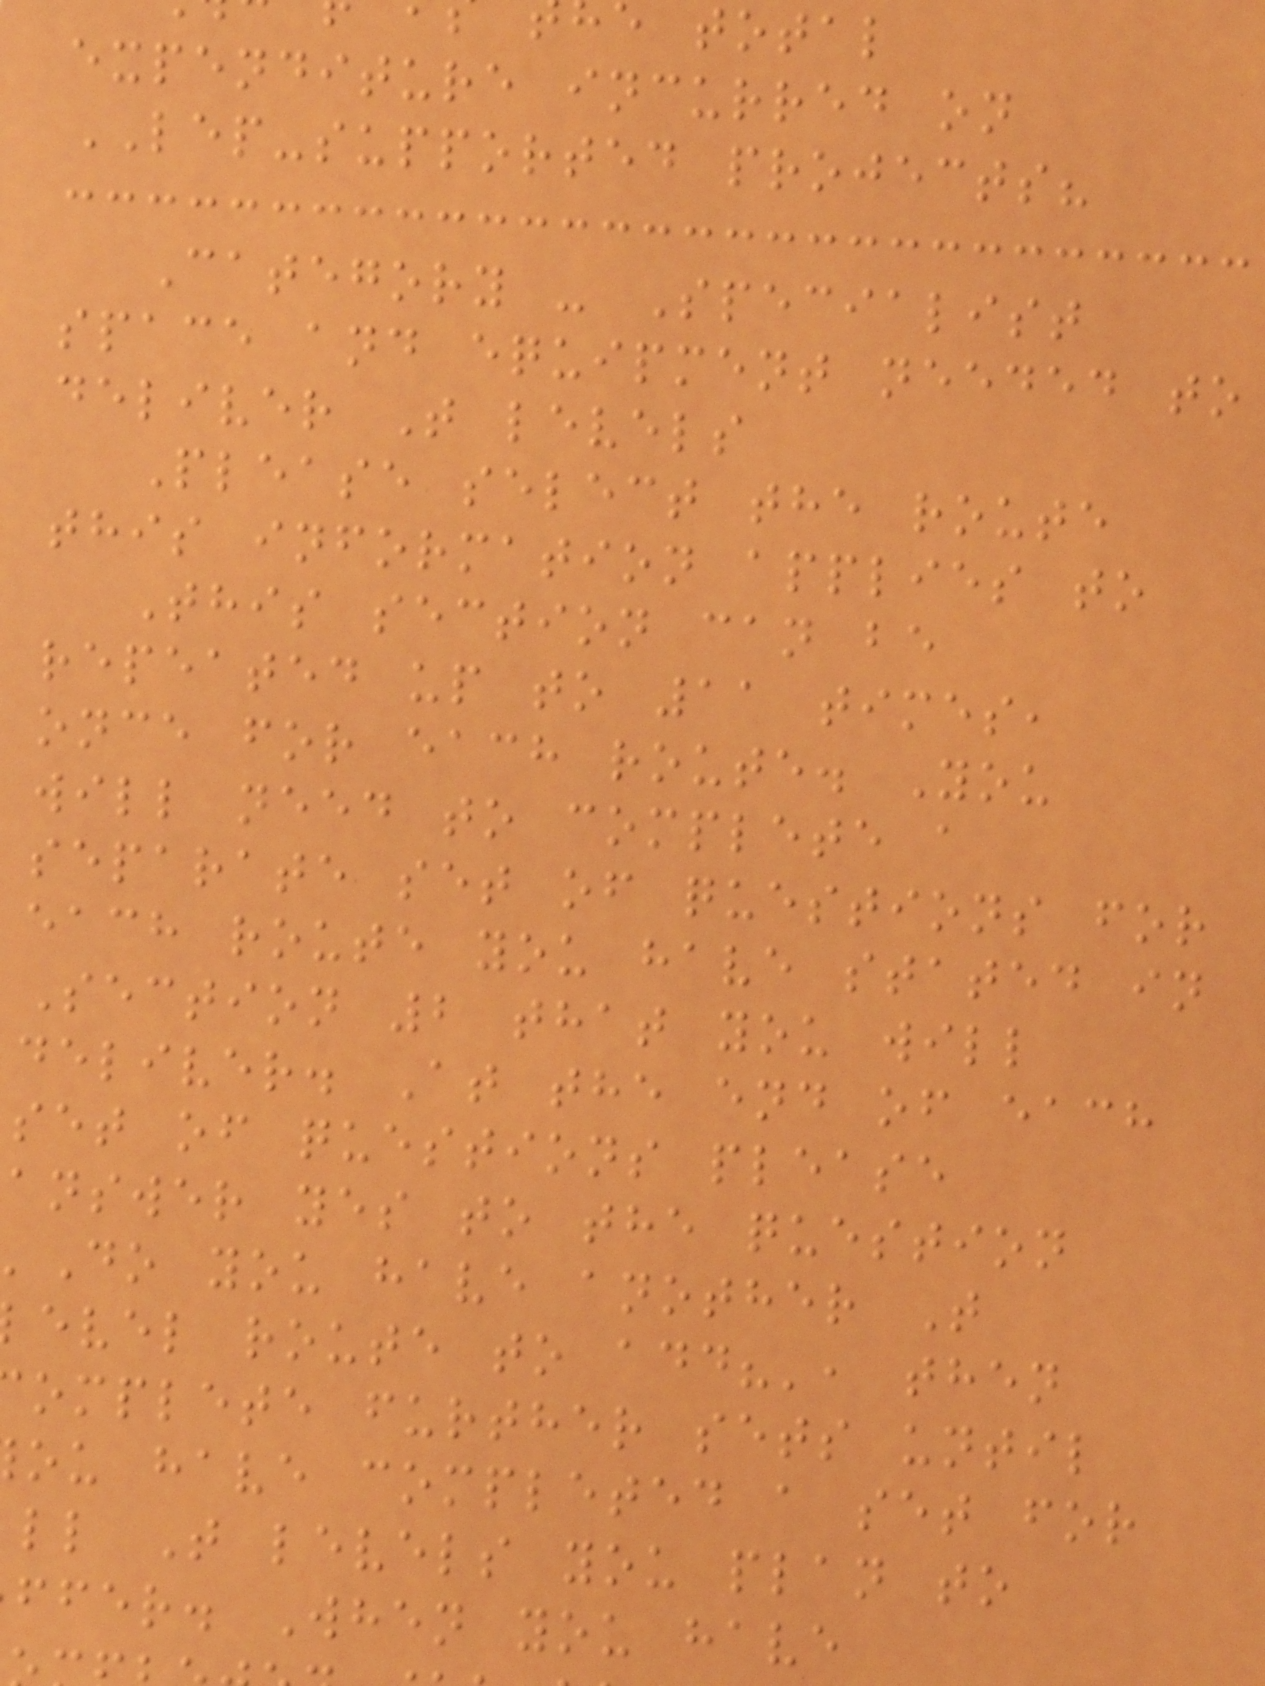total
expenditure incurred on
LEP-supported projects?
Category - Specialist
space and equipment needed to
deliver T levels
Please select the route
this information applies to
This section can be
repeated up to 11 times,
once for each route. You
will need to complete a
separate set of questions for
each route you have stated in
Section 2 that you will
deliver. At the end of each
set of questions please
answer yes to the question
'Do you have another T
evel route to add?', then
omplete further sets until
ou have completed a set for
ll T levels you plan to
ffer. When you have
